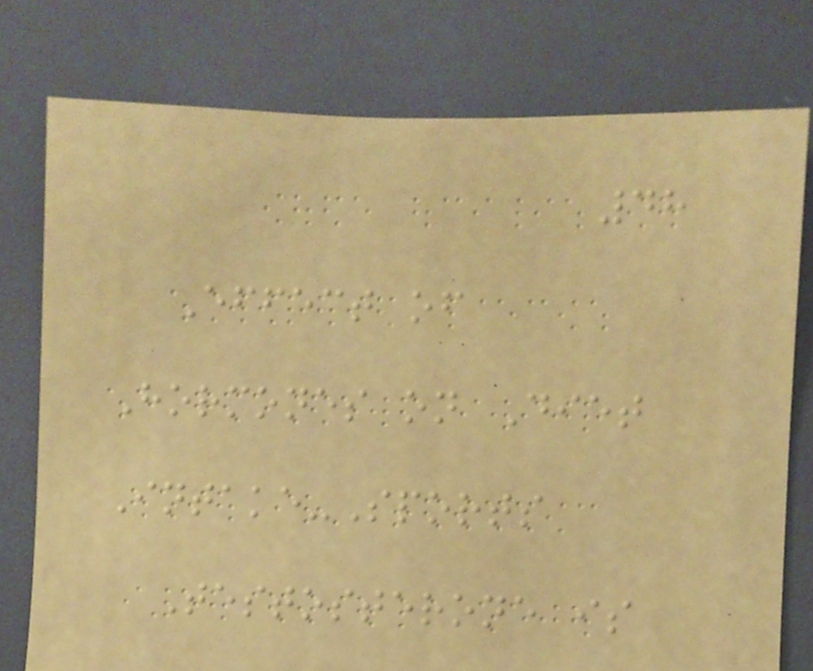48
Effect of
Hormones on Diet
Intake-Sports
Testosterone is
